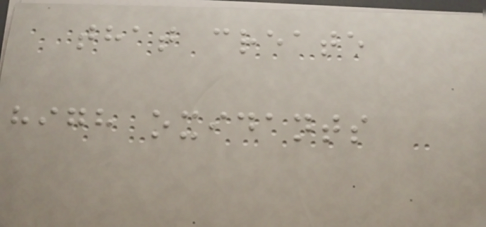that create
high oxidants
